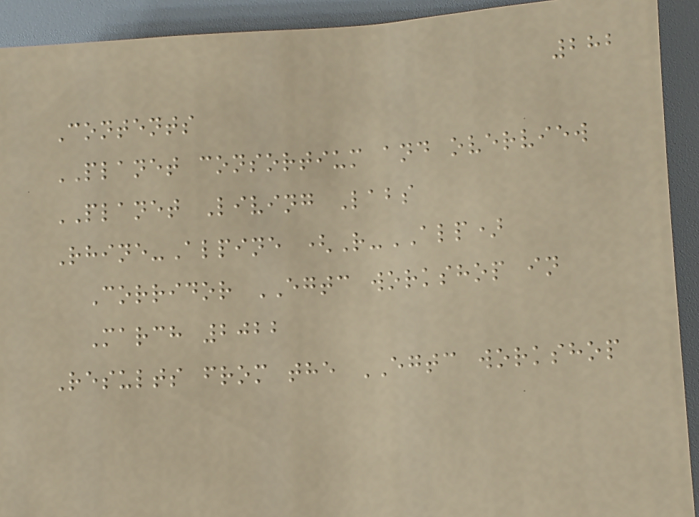282
Contents
PLANET consortium and overview
PLANET Living Labs
Rhine-Alpine (R-ALP)
Corridor EGTC workshop in
March 2022
Results from the EGTC workshop
